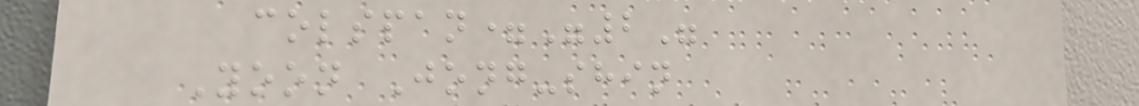colspan="2"
Yoon Jong-shin
